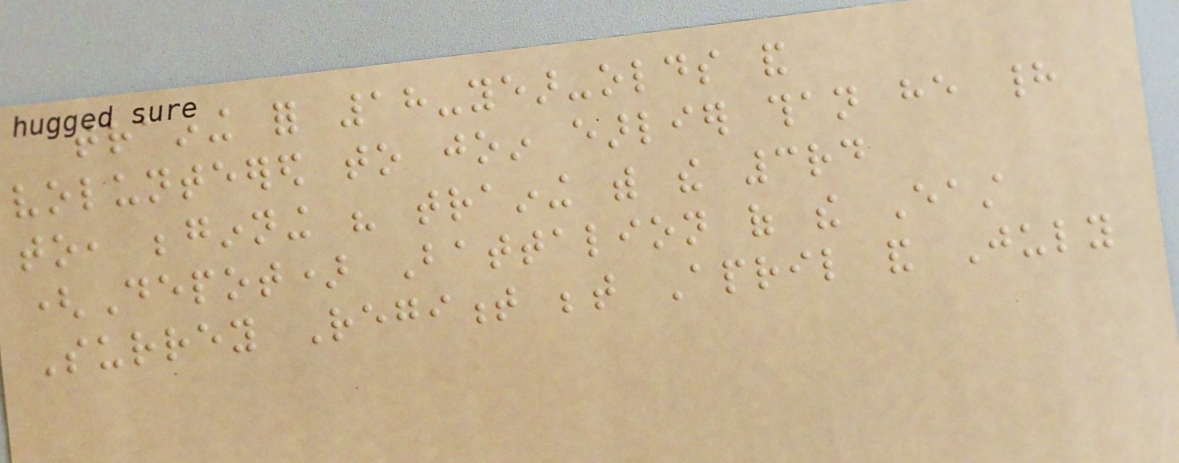training for 18-year-olds and
volunteered to join earlier than he had
to, beginning his training with the 3rd
(Depot) Battalion of the East
Surrey Regiment between April and July
